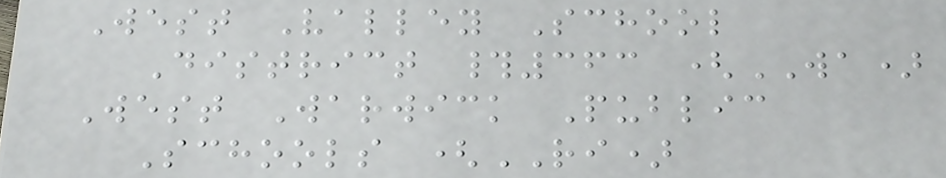West Valley School
District #363 (WA)
West Warwick Public
Schools (RI)
